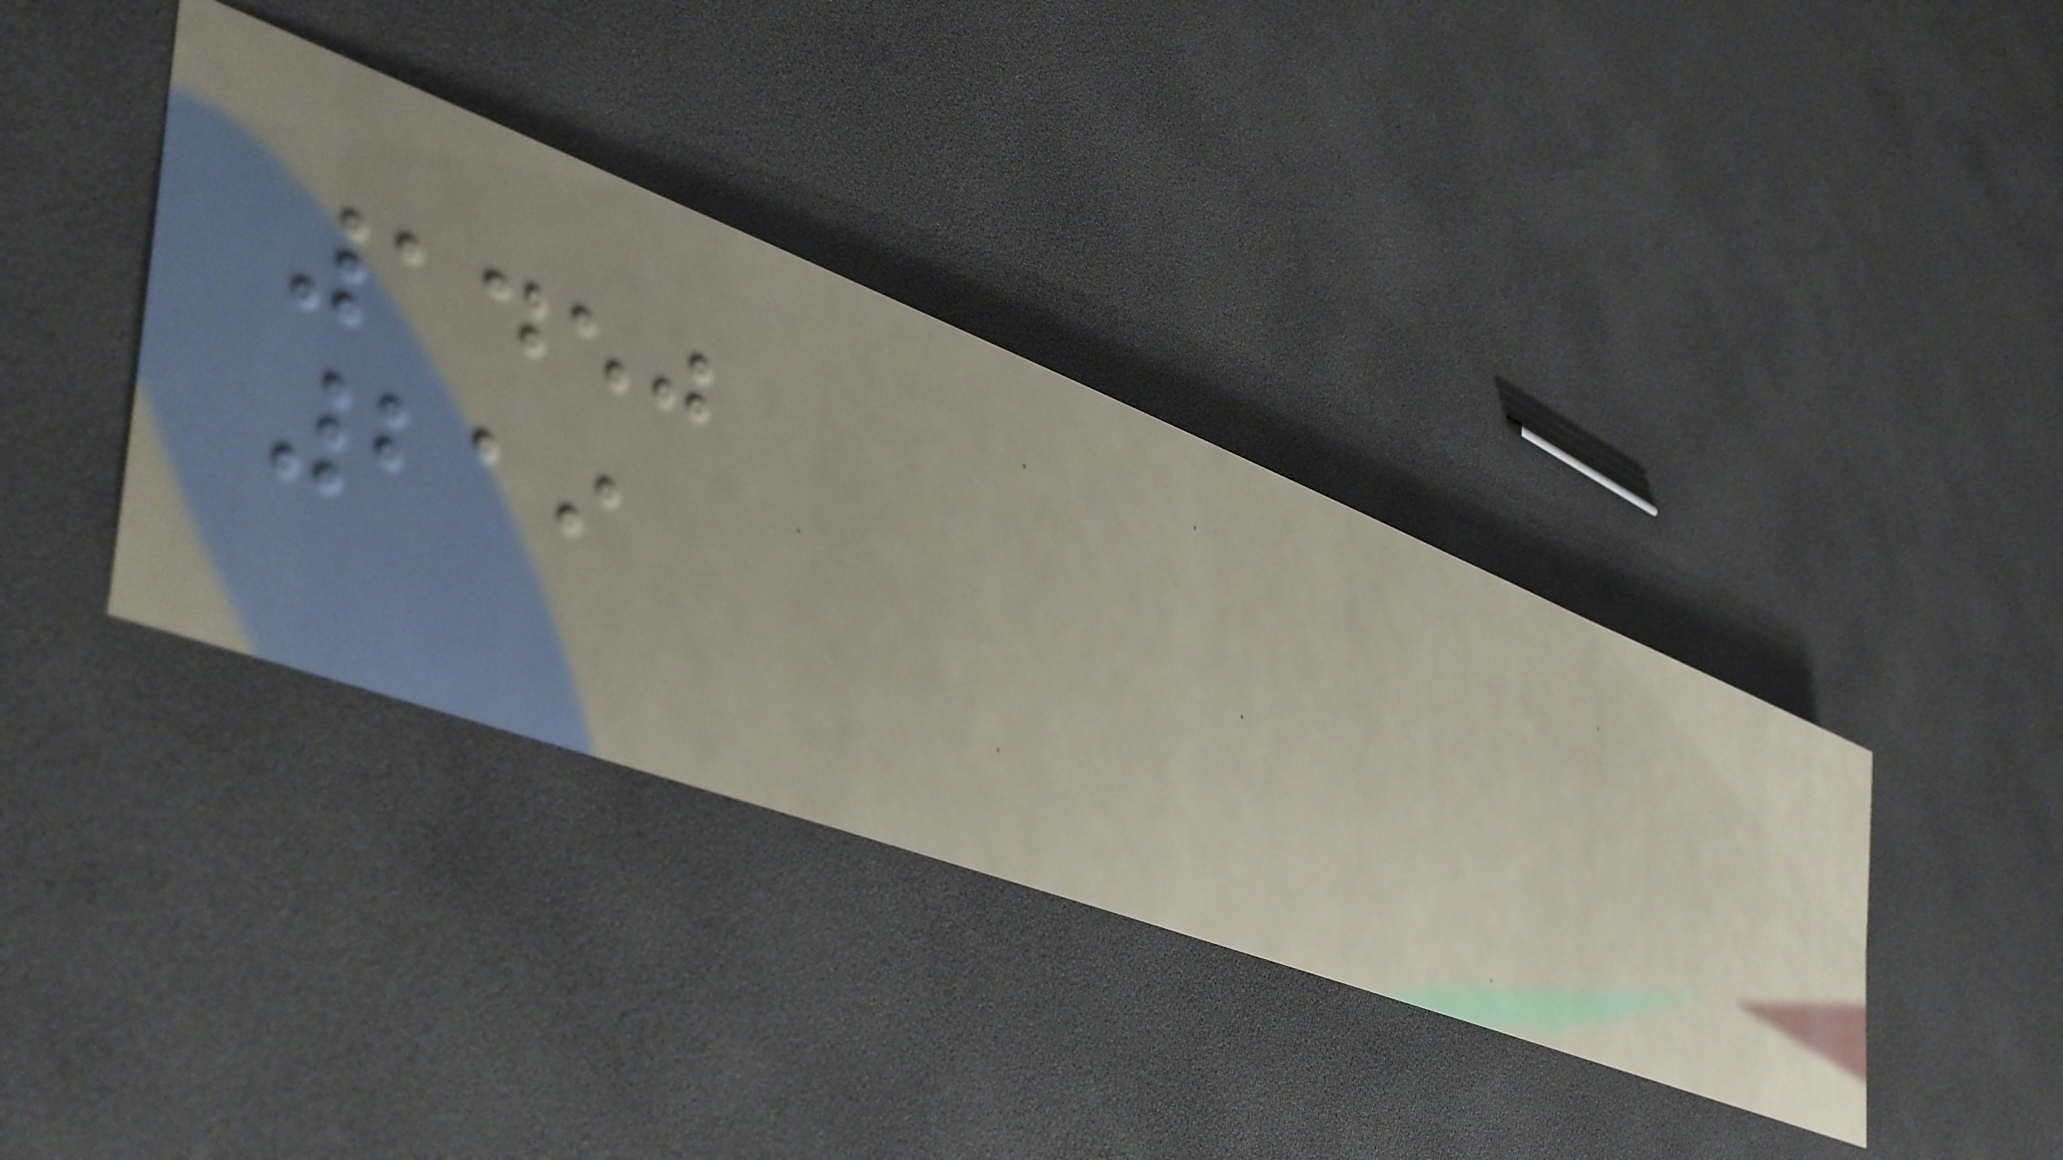1450
219
